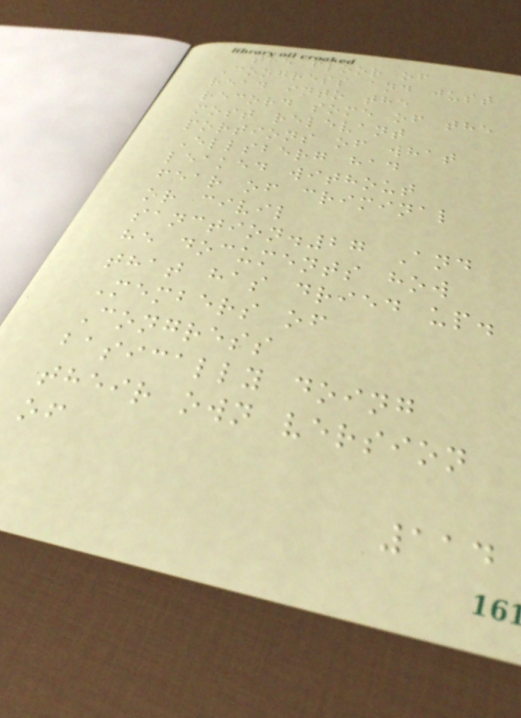the floor of
Congress and just
read into the
record some of the
most relevant
portions of what
Ellsberg had
leaked without
fear of criminal
or civil
sanction.27 And
he documents how
that has dried up.
Members of
Congress
basically doing
their own version
of
114
